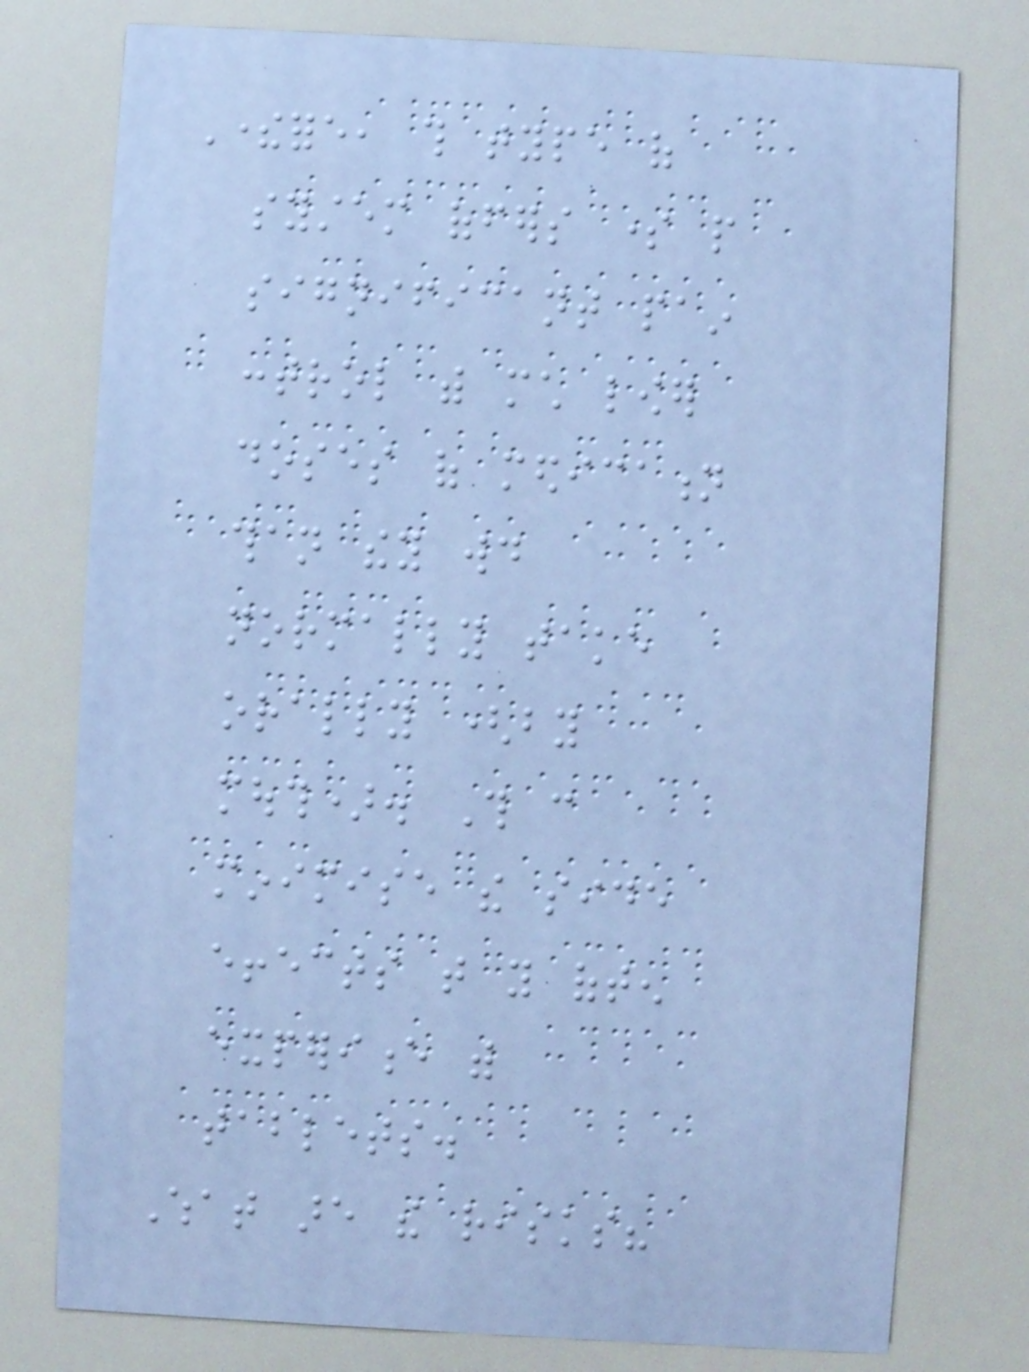Therefore, this type of
system offers some people
significant pain
control with much lower
doses of medication
than they would
normally take
orally (by
mouth). This can
minimise the side
effects that you often
experience with
tablets.
What are the risks?
